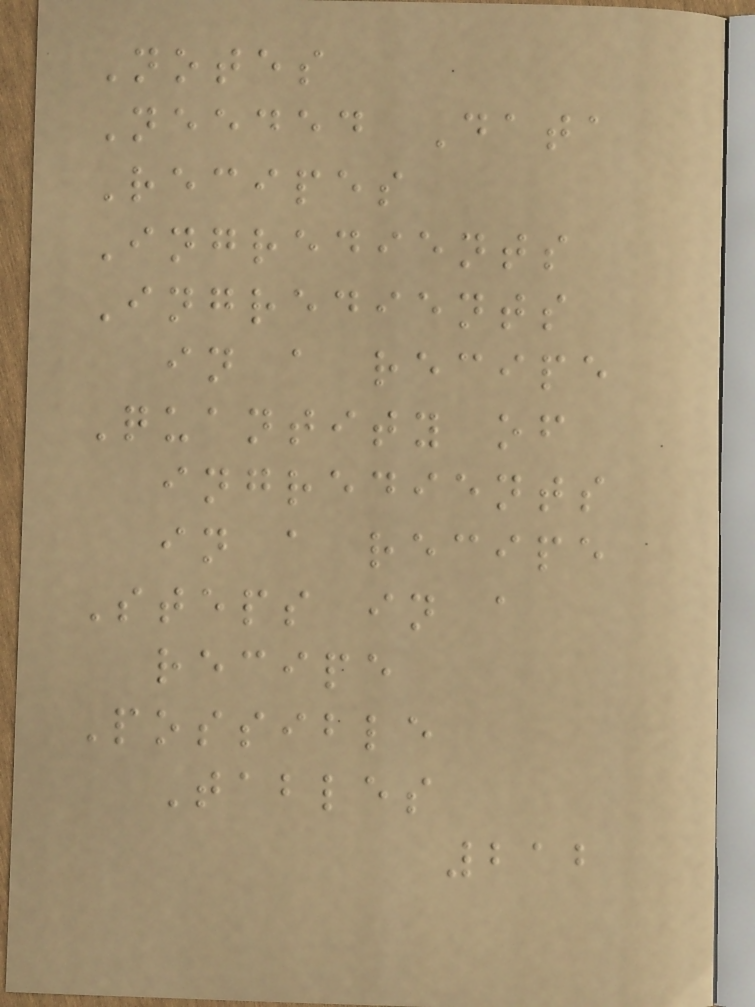Notes
Needed Data
Recipes
Ingredients
Ingredients
in a recipe
Quantity of
ingredients
in a recipe
Steps in a
recipe
Possible
Tables
212
